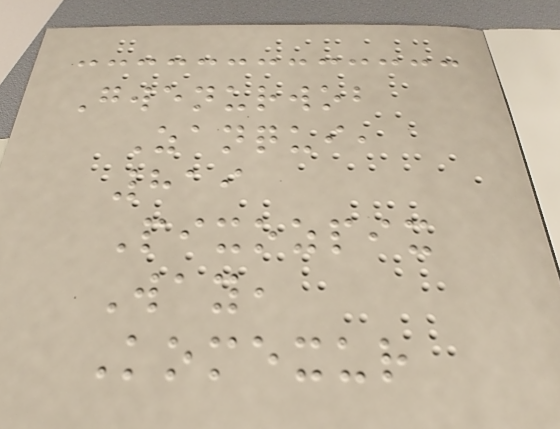Gwenurwob
Zanqui,
819
Pixozpix
Way,
Komexur
